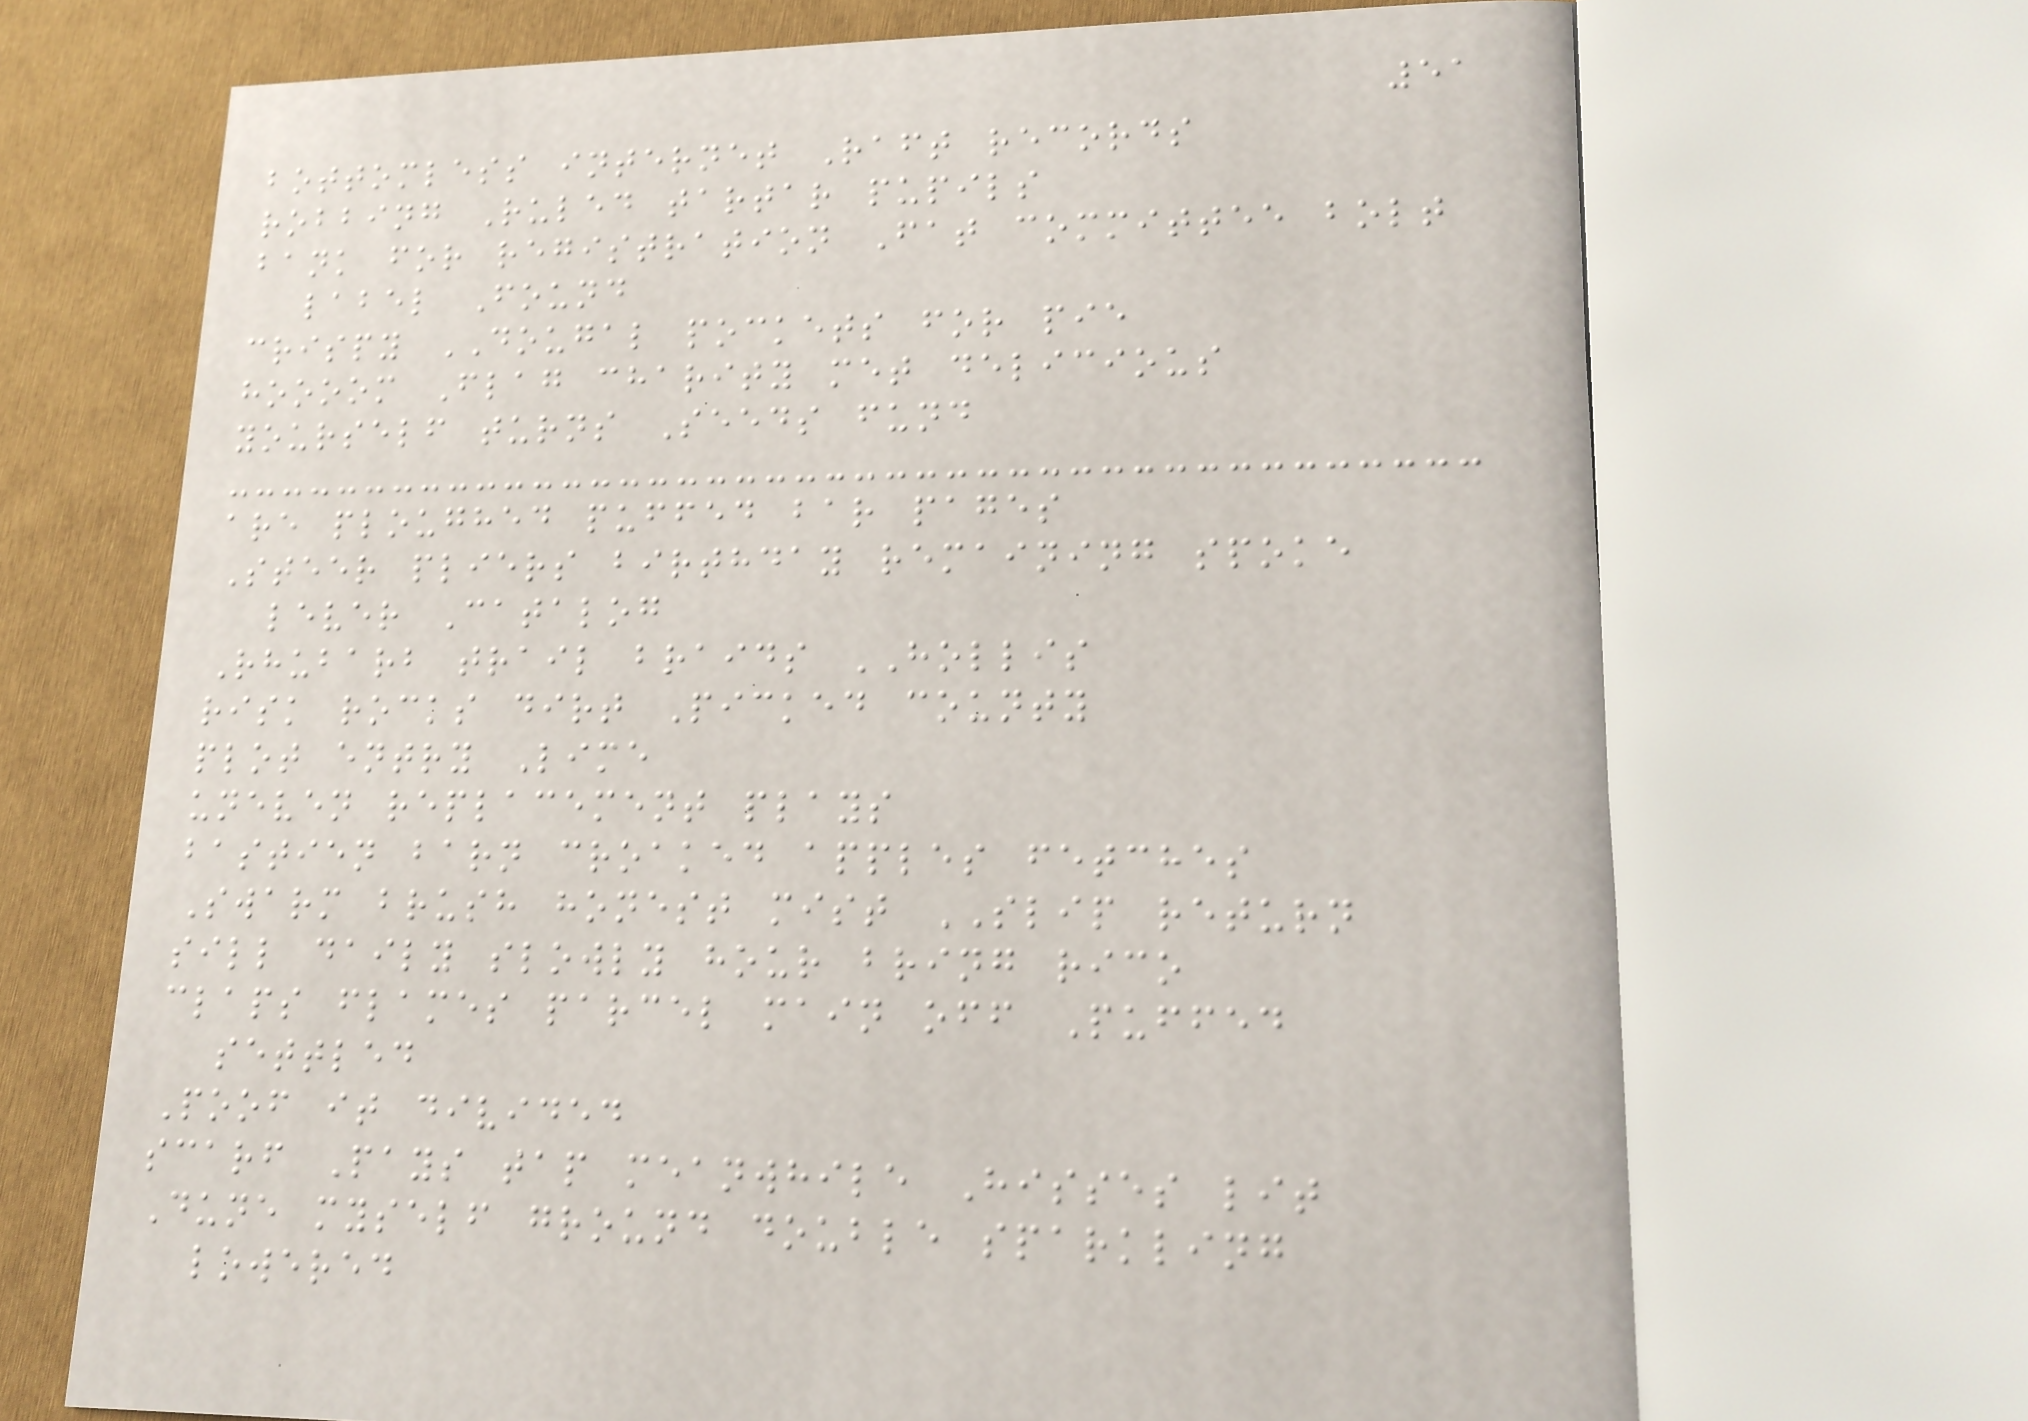51
bottomless internet Raft records
robbing Ruled tartar pupils
bank for registration Fat committee bolt
label Found
crispy DOUGAL pockets for pie
hoooom Flag charity met delicious
yourself turns Seeds fund
are ploughed puffed bar pages
Steer pliers birthday remaining spoke
lever Catalog
Rhubarb trail braids HOLLIS
risk rocks dirt Picked county
plot entry Lime
uneven replacement plays
bastien barn croaked apples fetches
Swarm brush honest mist SLIP return
sill daily slowly hour bring rico
claps flames parcel main off Puffed
settled
Poof it divided
scarf Pays tap meanwhile Hisses lit
Dune myself ground double sparkling
lowered
